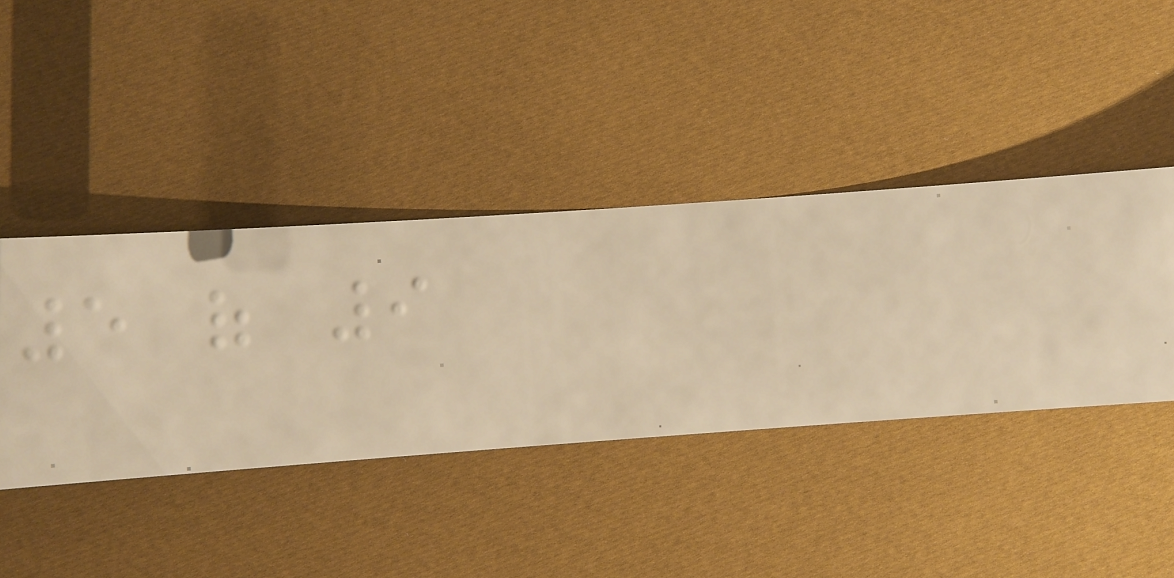5 of 9
